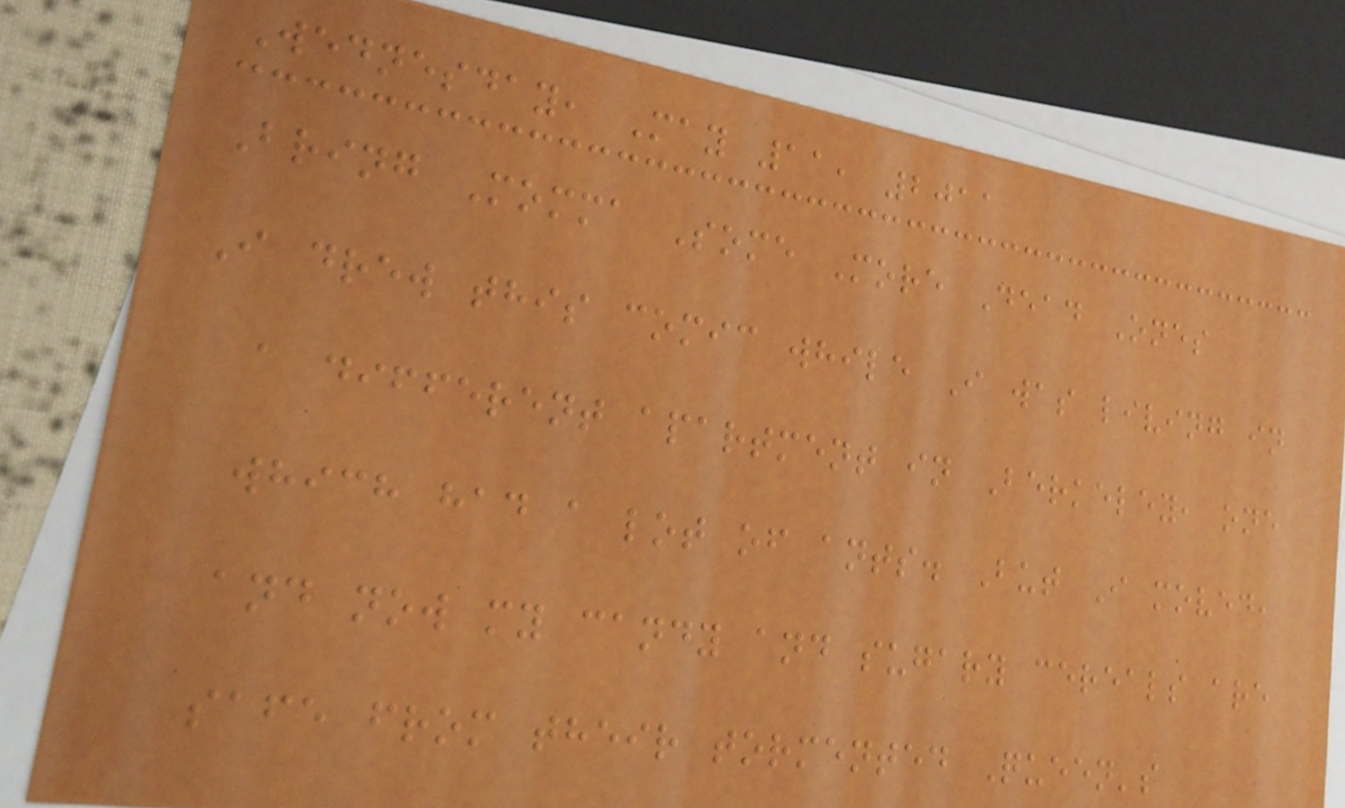Wednesday, May 11, 2011
Bring Momma Some More Dead Ones
I drew this comic while I was living in
a different apartment in Berkeley, one
which had a lot of ants. But I moved,
and now my candy and sugary cereals are
safe from their tormented Queen's
